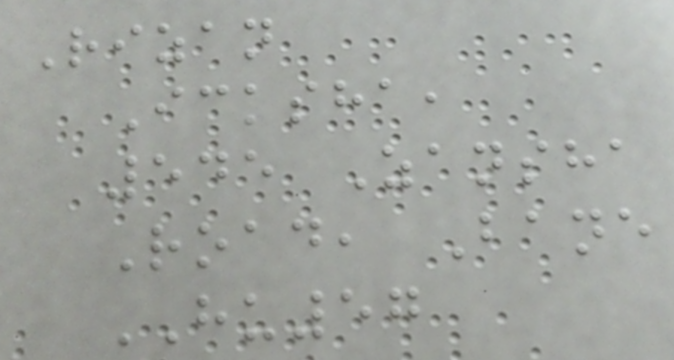Rizan
Icksha,
545 Zansha
Road, Bane
HU57
